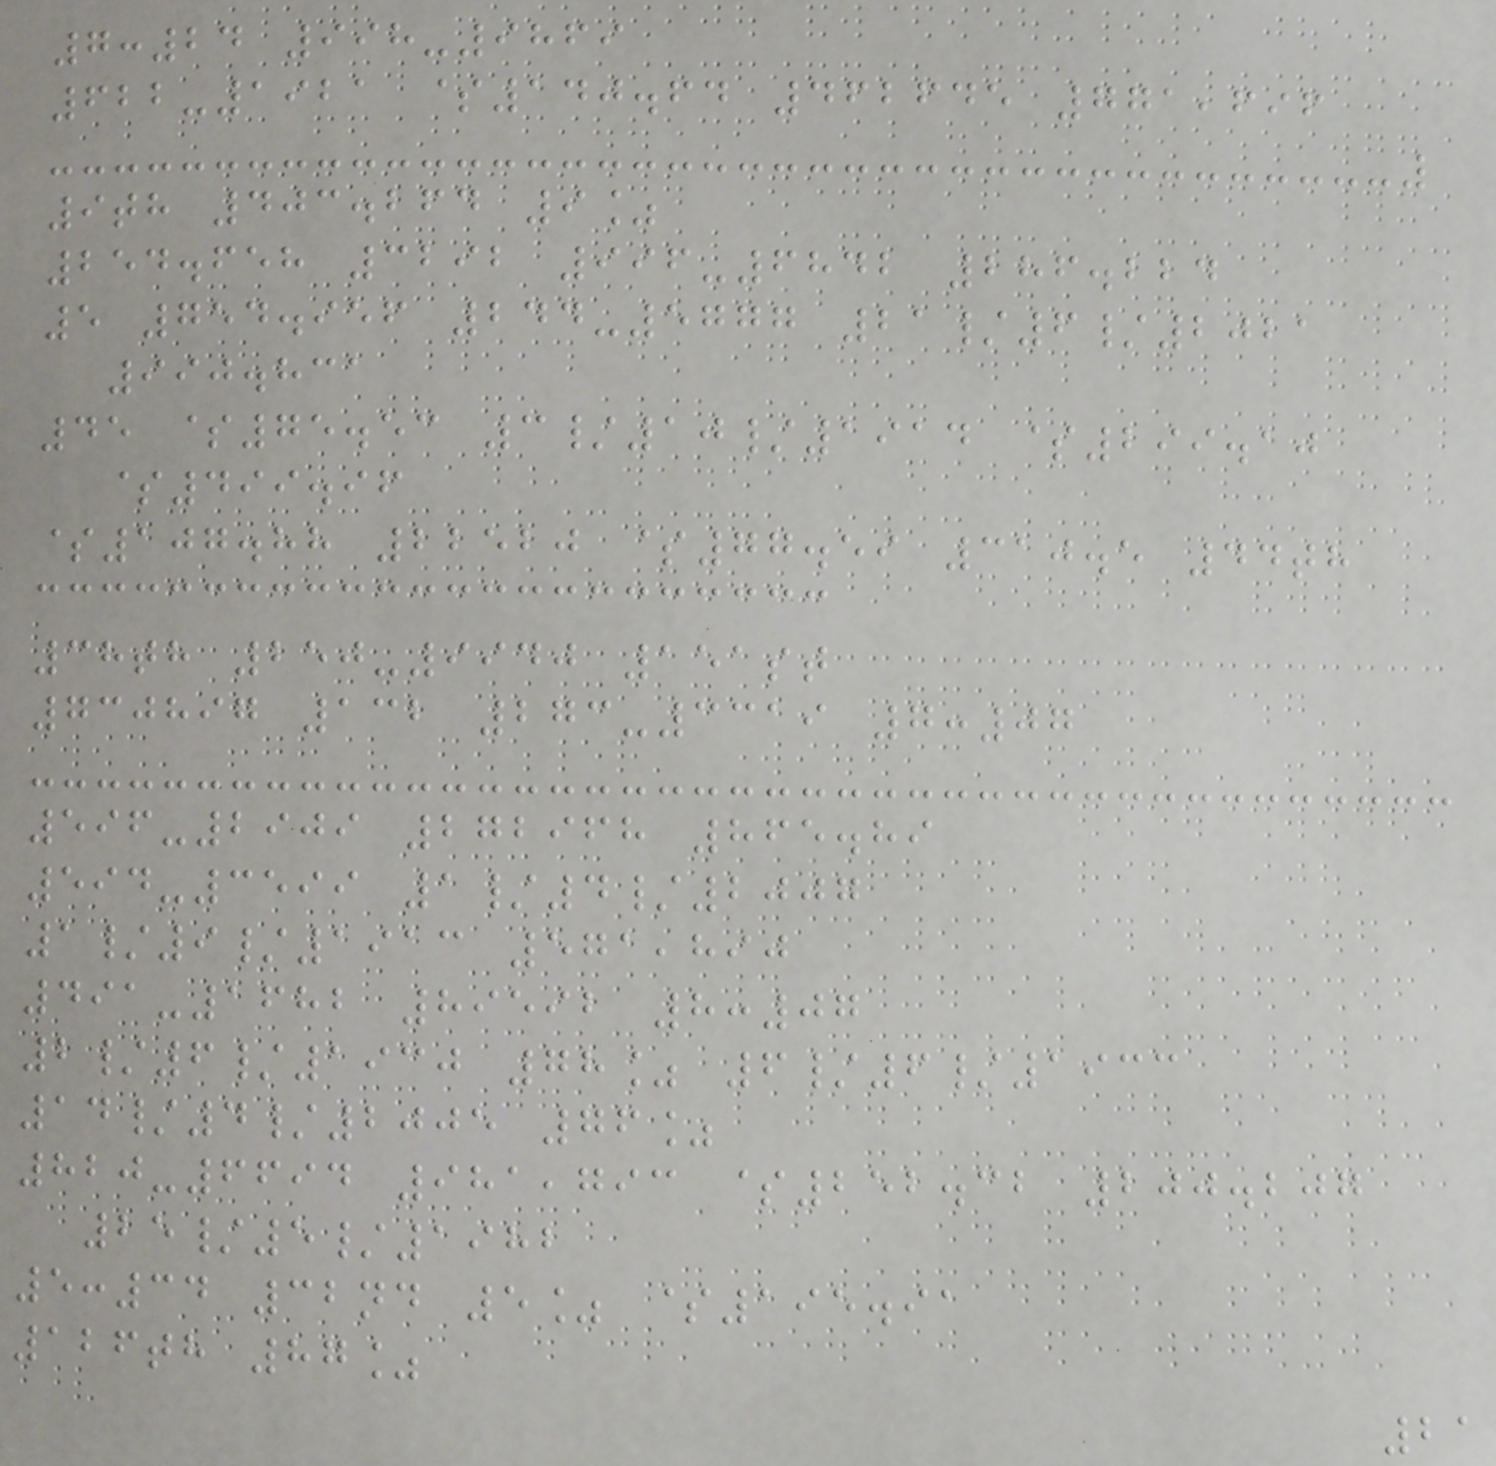7:24 998-9869
622-1921 $140.64 462645 771,696
9th 403.264 9%
254.658 3292 996-6842 286.224
5 754.956 244-5777 21/6/2021
990.831
45 $75.53 3/10/1914 $299.10
$499.96
$107.88 22520 $77.59 310.5 44th
38th 250-9940 151st
730897 132 273-3319 7:07
596-2909 272968 865.89
594-3599 1/4/2007
1/9/1913 571,890
491-1682 89592 8:07
2/6/1930 78% 6/6/1933
14/4/2005 76%
820-6694 981,793 $252.32 200.207
25/5/1982
5:34 32nd 5% $195.91
126th 87%
21
